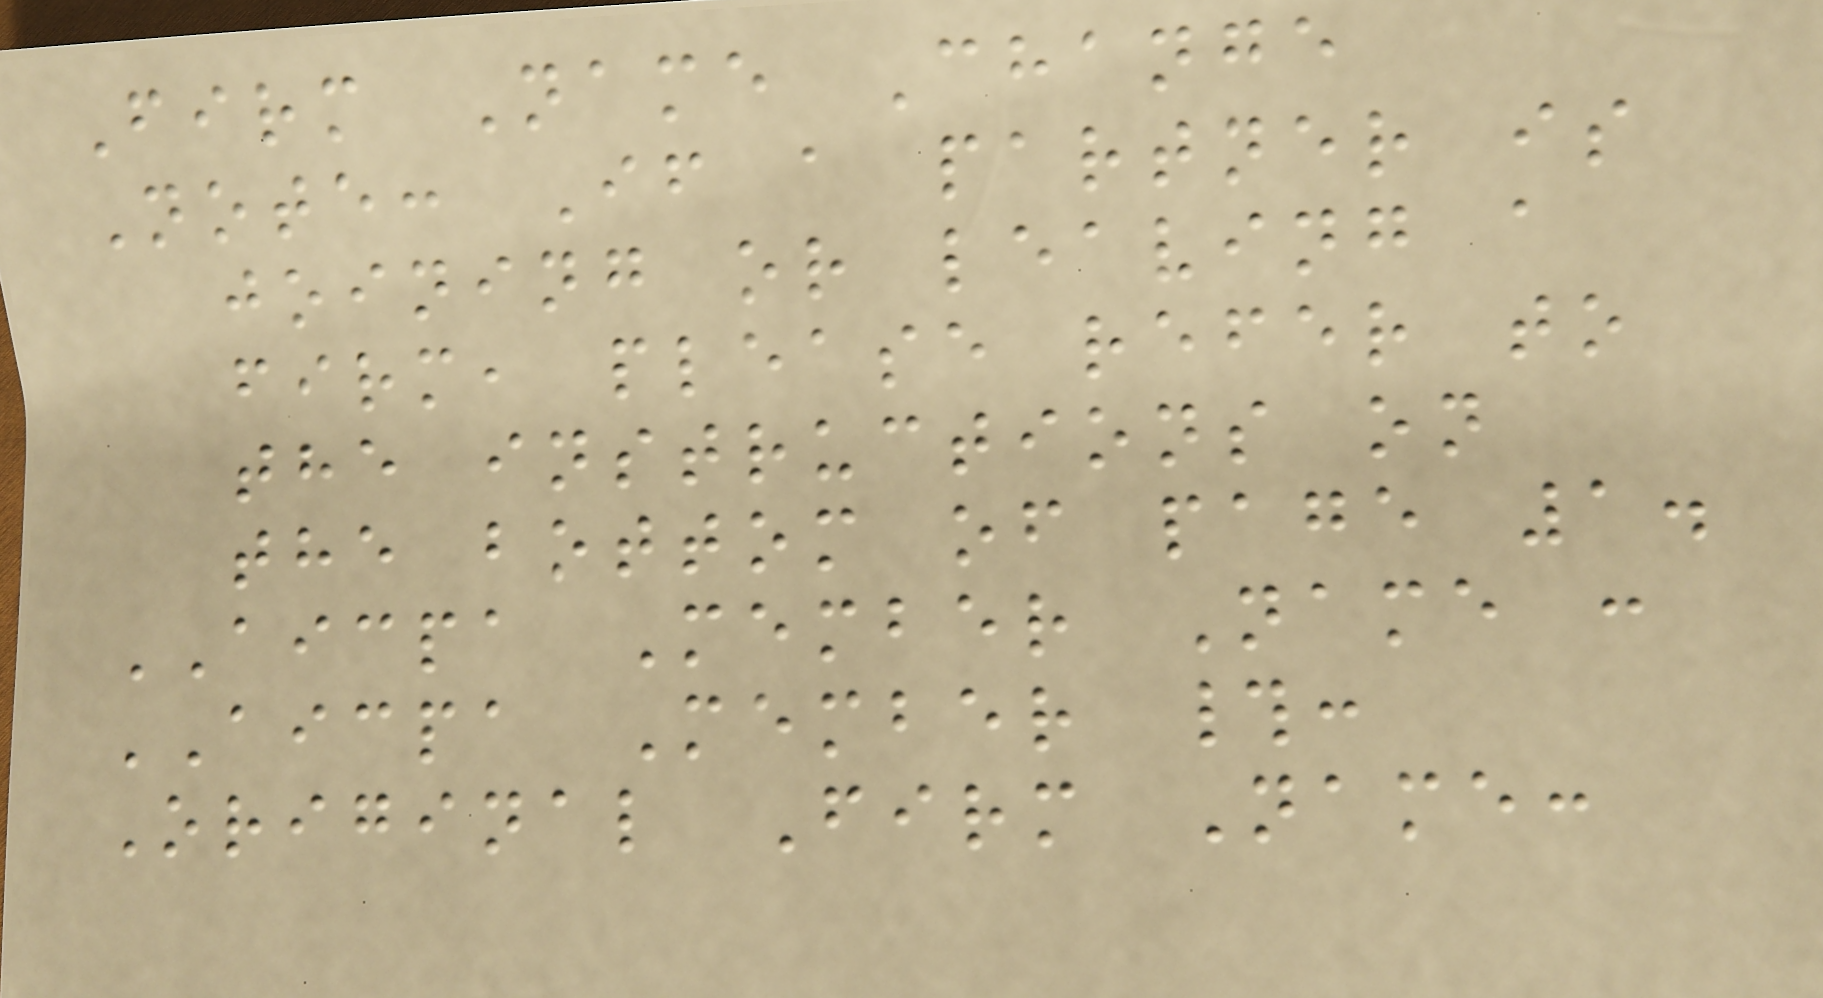Firm Name Change
Note: If a partner is
joining or leaving a
firm, please refer to
the instructions on
the bottom of page 1.
AICPA Member Name :
AICPA Member #:
Original Firm Name:
